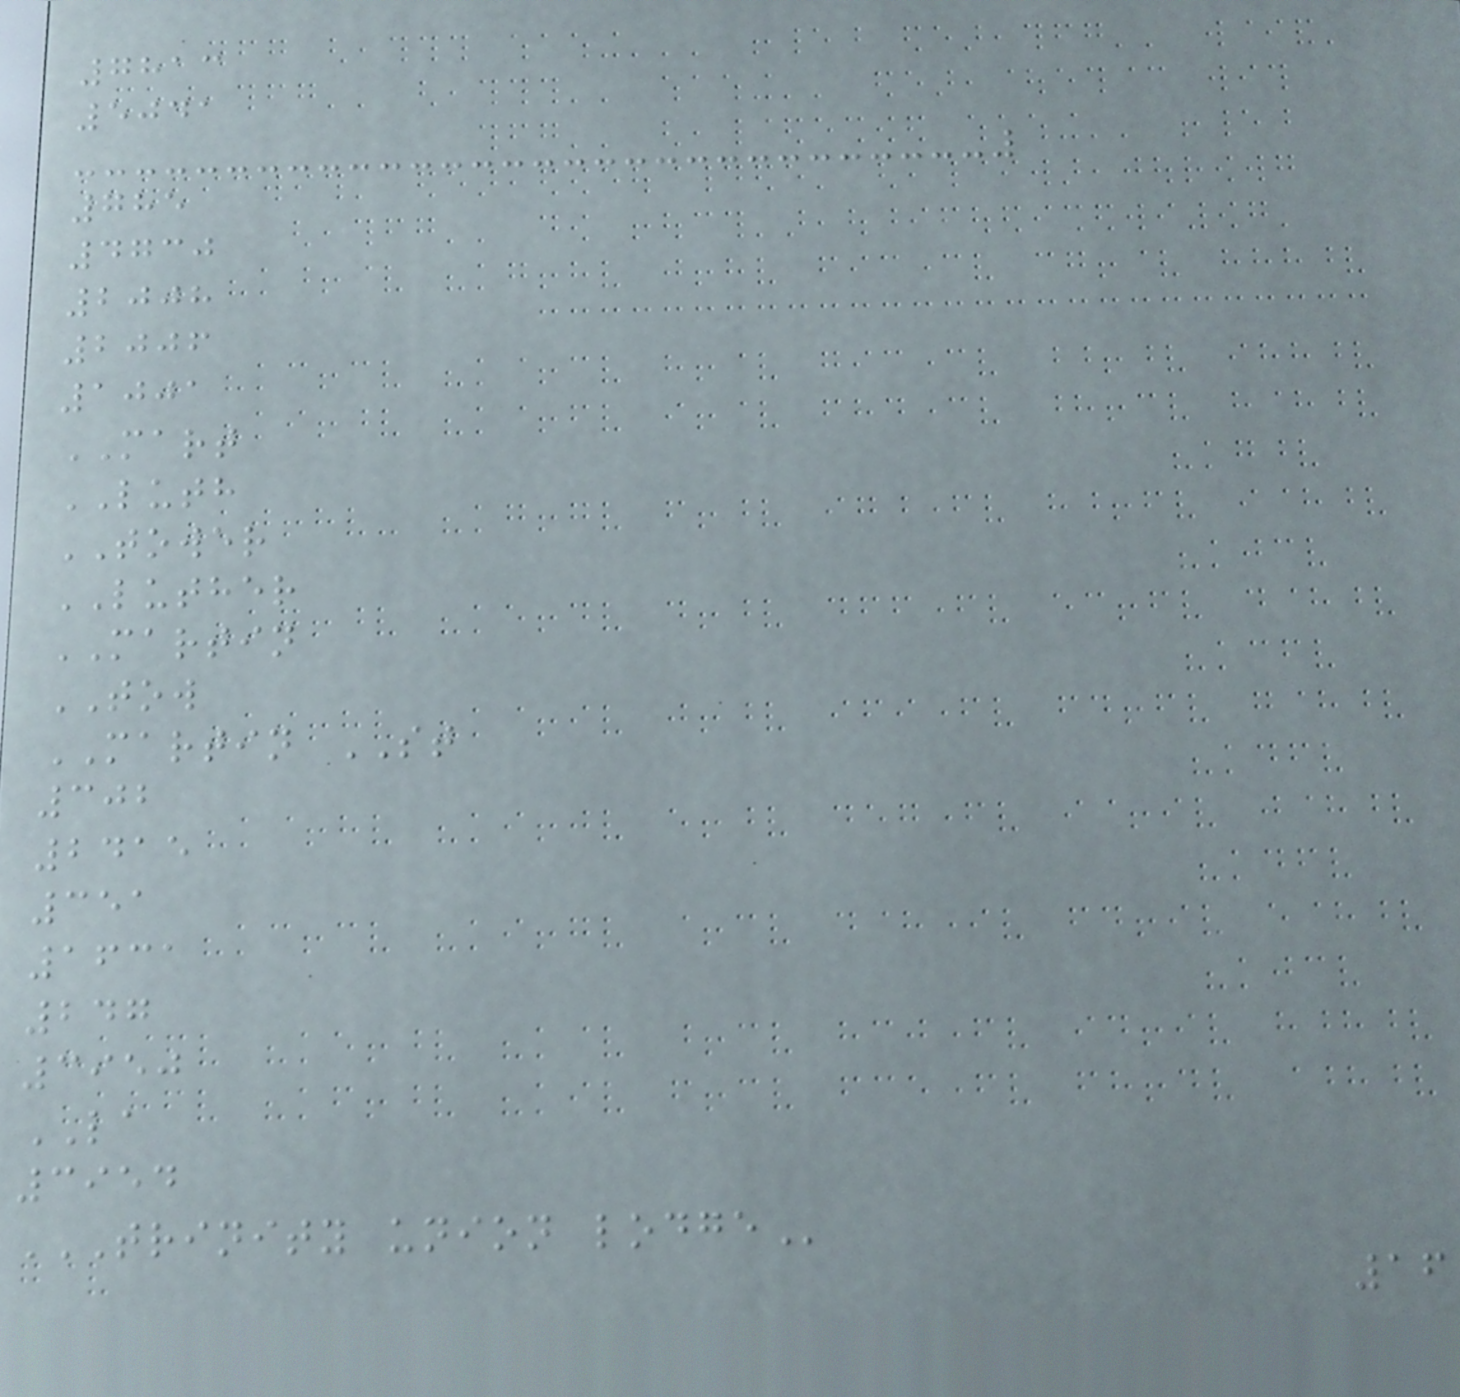7813
5041
785
4730
2008
2006
1001
MART
LUTH
TOWER
LUTHER
MARTIN
TOW
MARTIN ST
302
2415
351
1631
247
3950
LA
3954
TRINITY UNION LODGE
16
